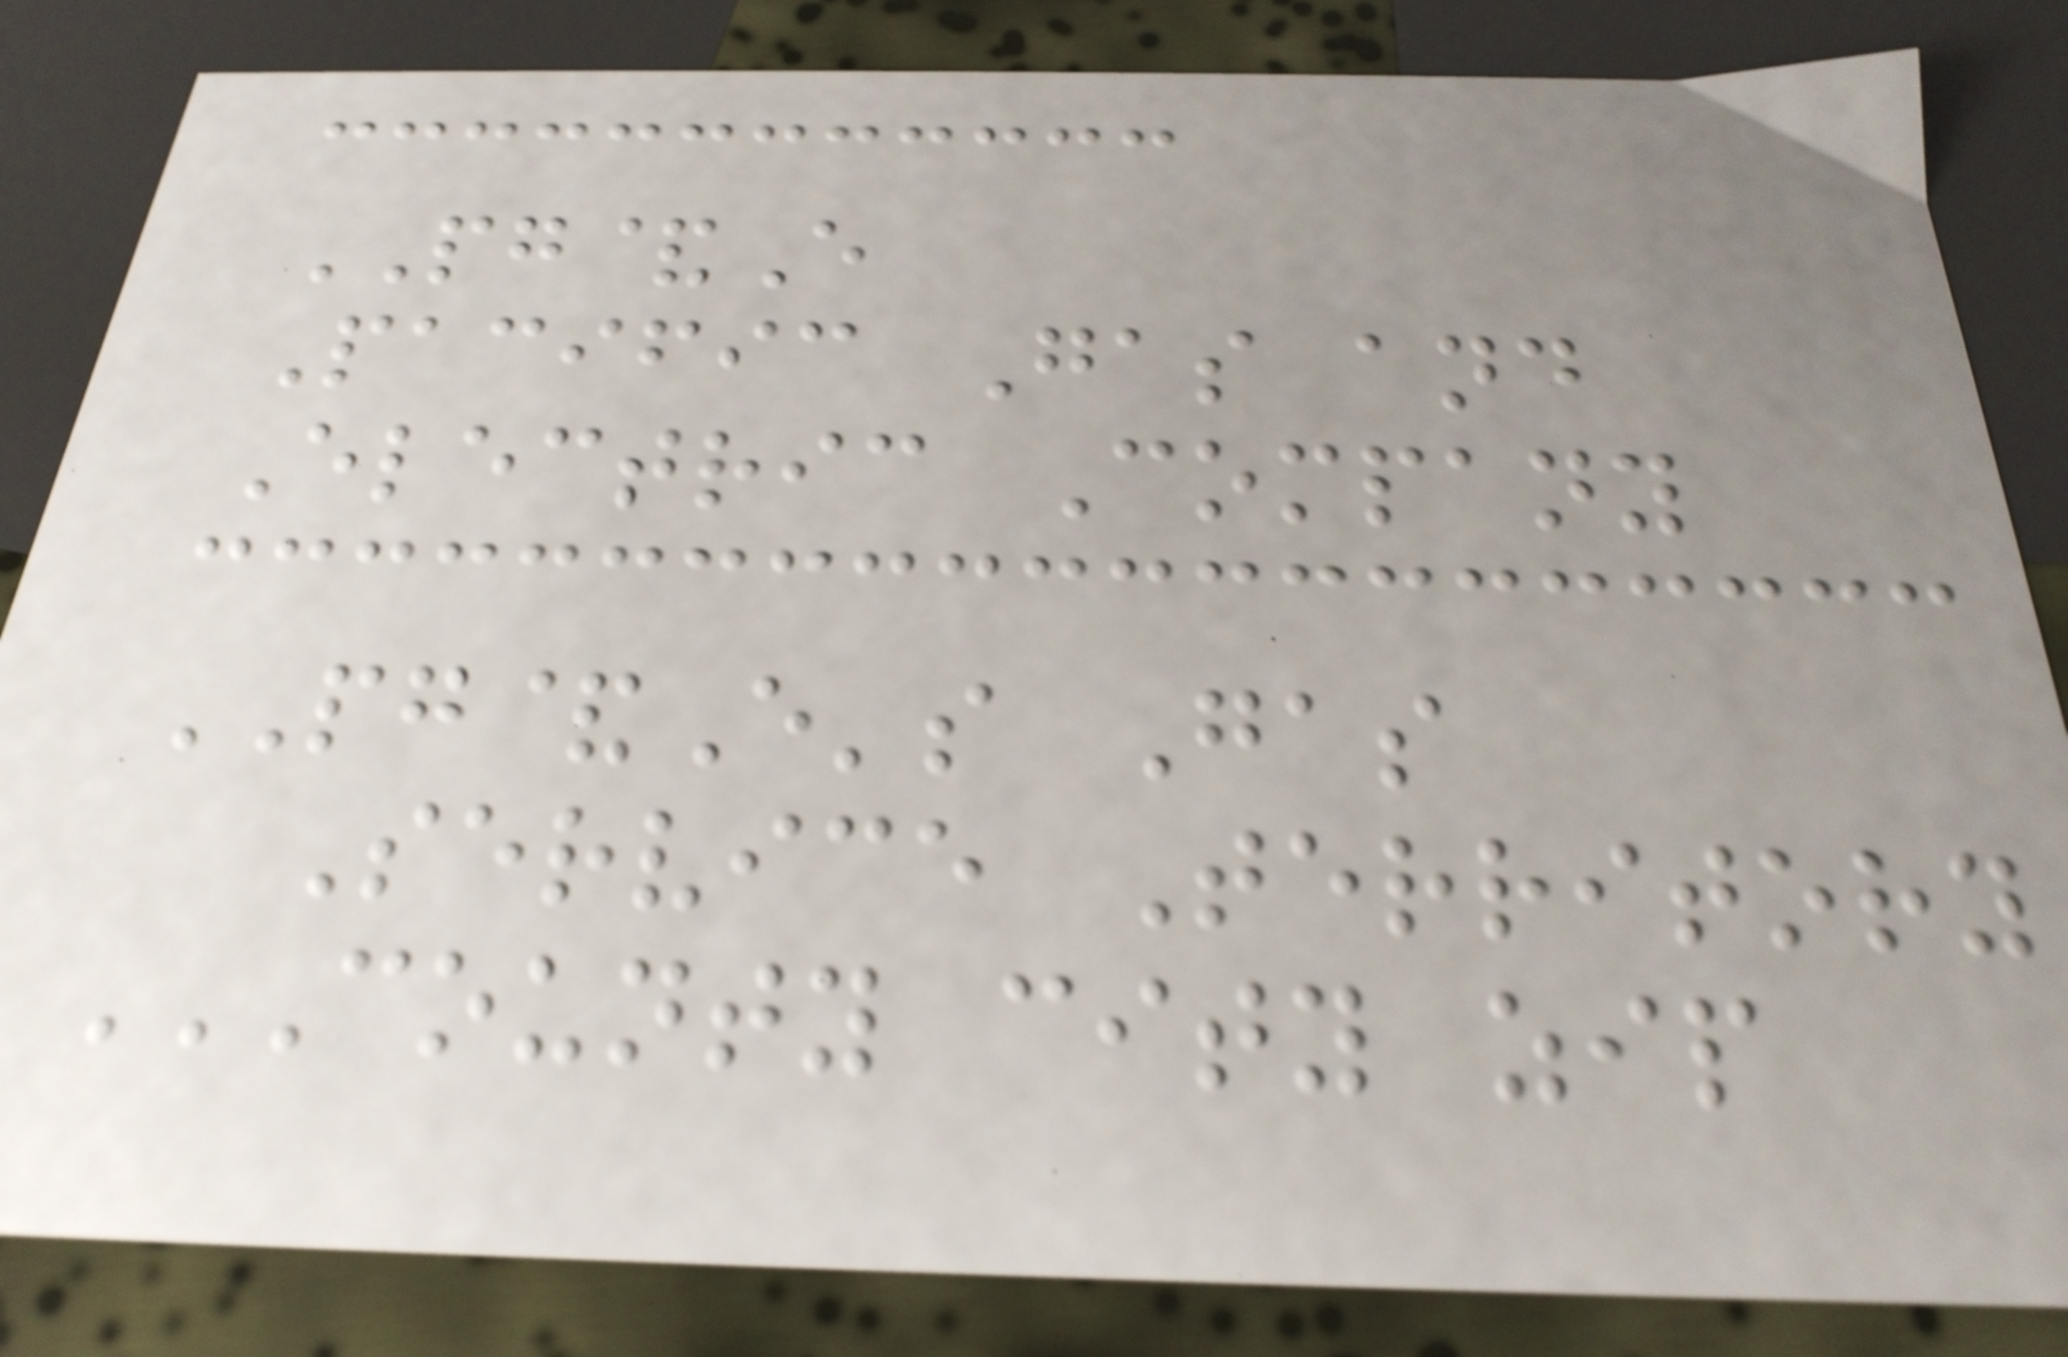PG&E
Pacific Gas and
Electric Company
PG&E's Gas
Service Territory
COUNTY CITY ZIP
